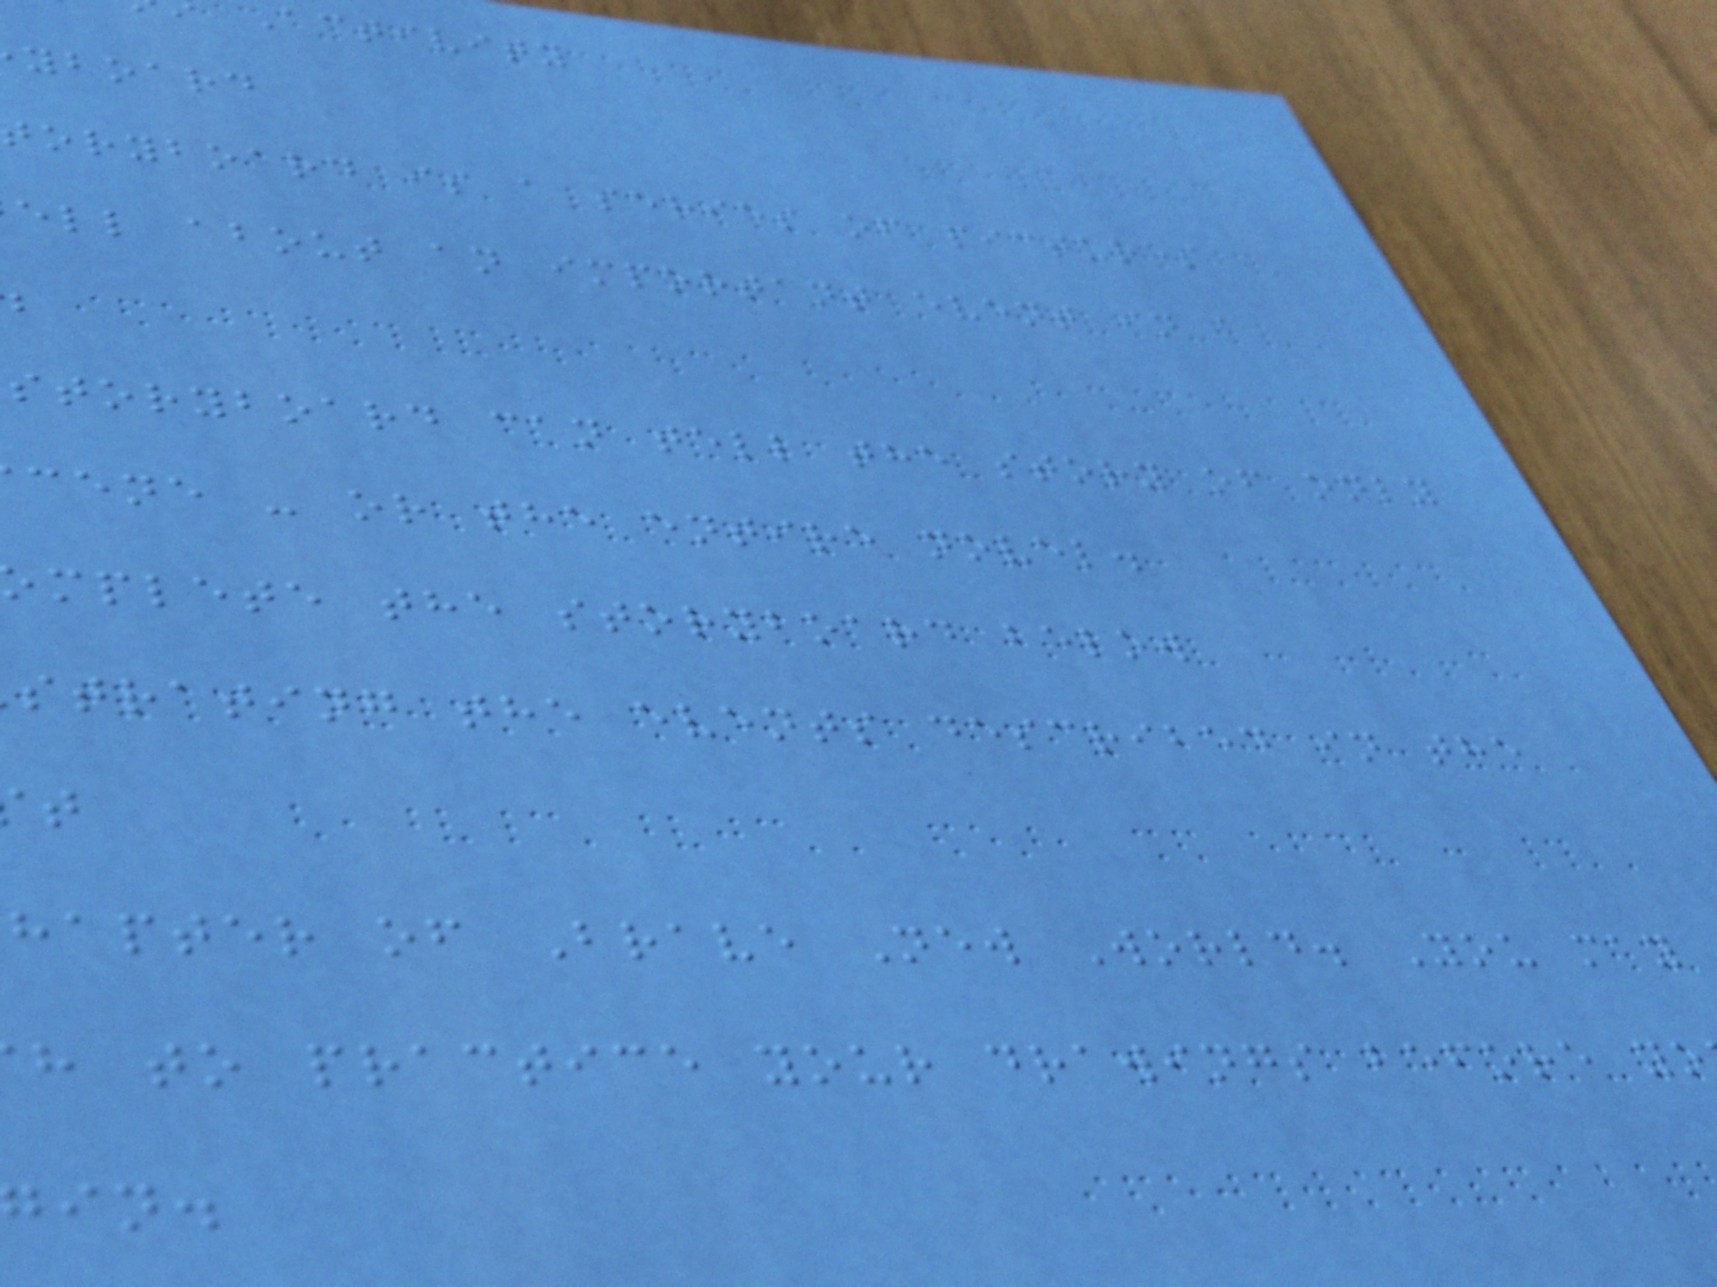Activity
yboard
oryboard is a series of pictures
ell about an important event in a
storyboard can tell the story of only
cene - or the entire novel.
mplete the storyboard below
strating the events described in the
hapter of Brave New World. You may
h to practice your drawings before yo
